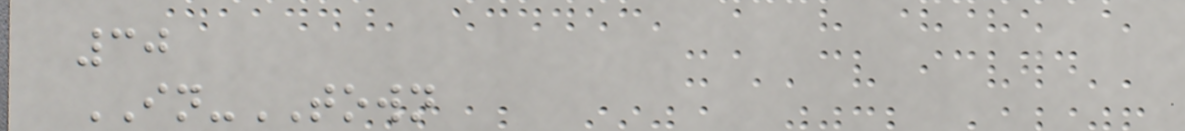30
IN-TOWN
